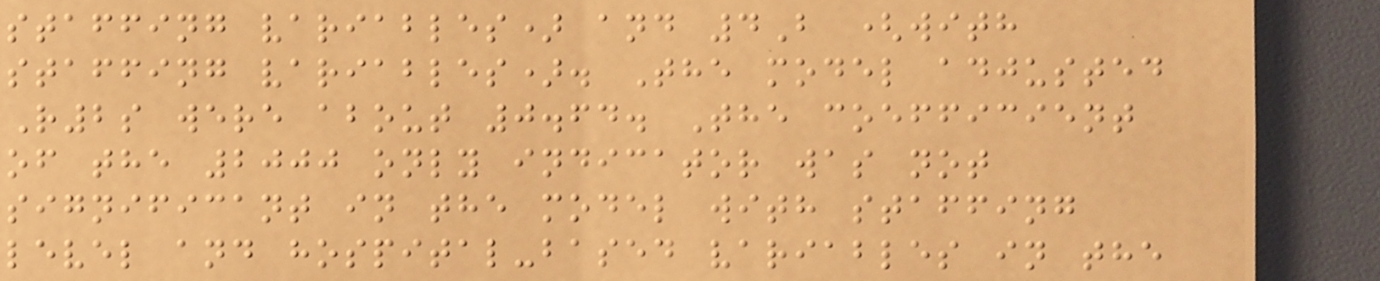staffing variables) and 4B (with
staffing variables). The model adjusted
R2s were about 0.64. The coefficient
of the 2000 only indicator was not
significant in the model with staffing
level and hospital-based variables in the
